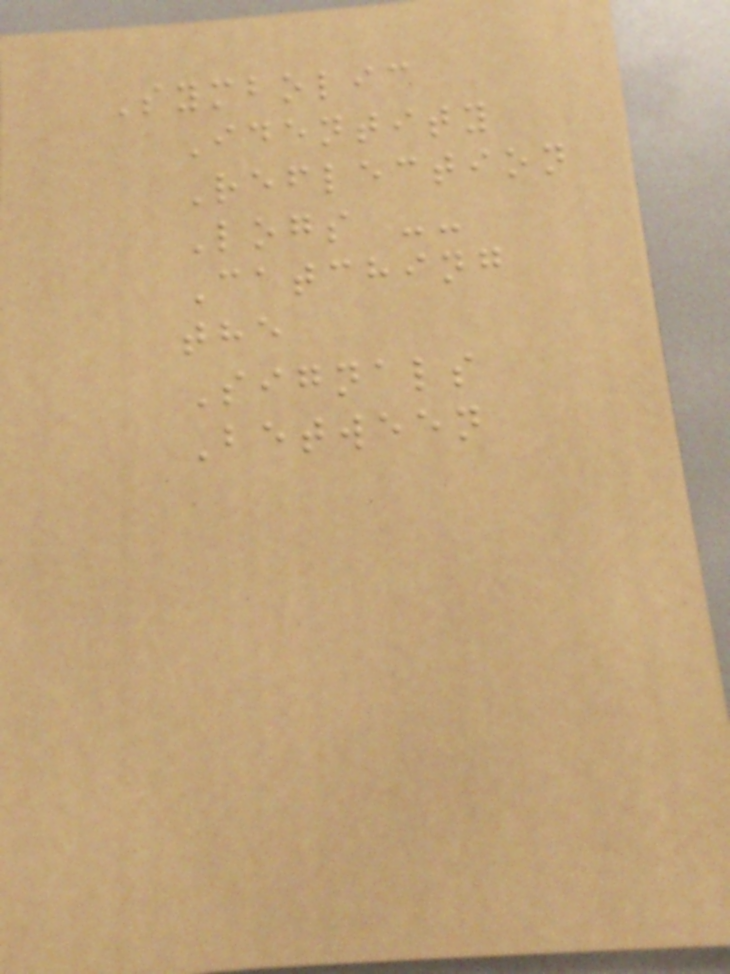Symbolic
Identity
Reflection
Logs --
Catching
the
Signals
Between
